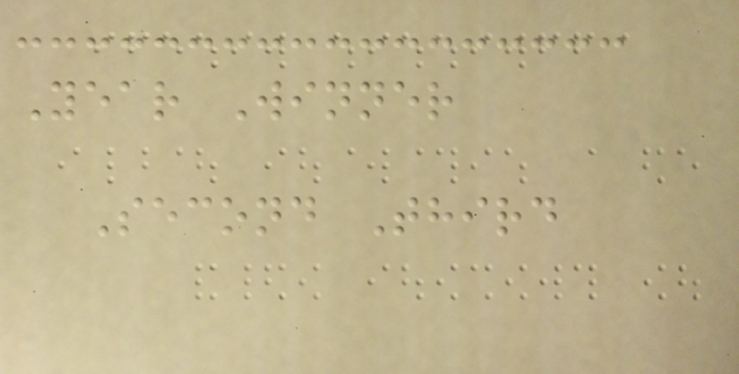Year Winner
Second Third
